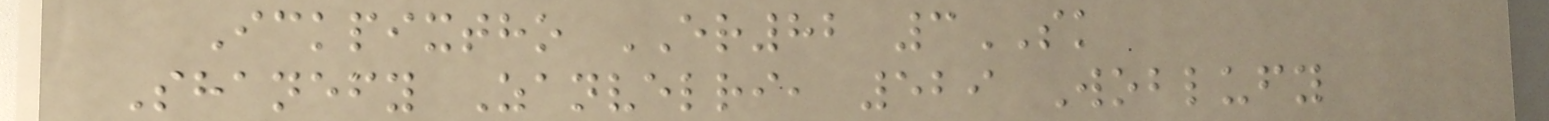Ickpixtho ER82 3SK
Shanefy Zanvelri, 529 Woblufy
